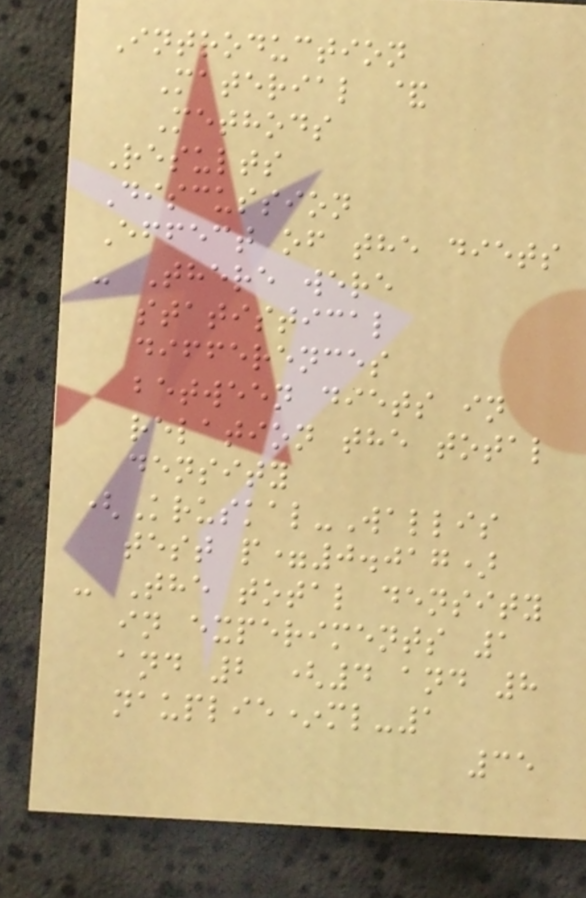Introduction
Material &
Methods
Results
Discussion
Effect of the diets
- There were
statistical
differences
between diets in
relation the total
density
(Kruskal-Wallis
test p=0.017)
- The total density
in experiments 1
and 2 (4 and 8
nauplie*ml-1
35
